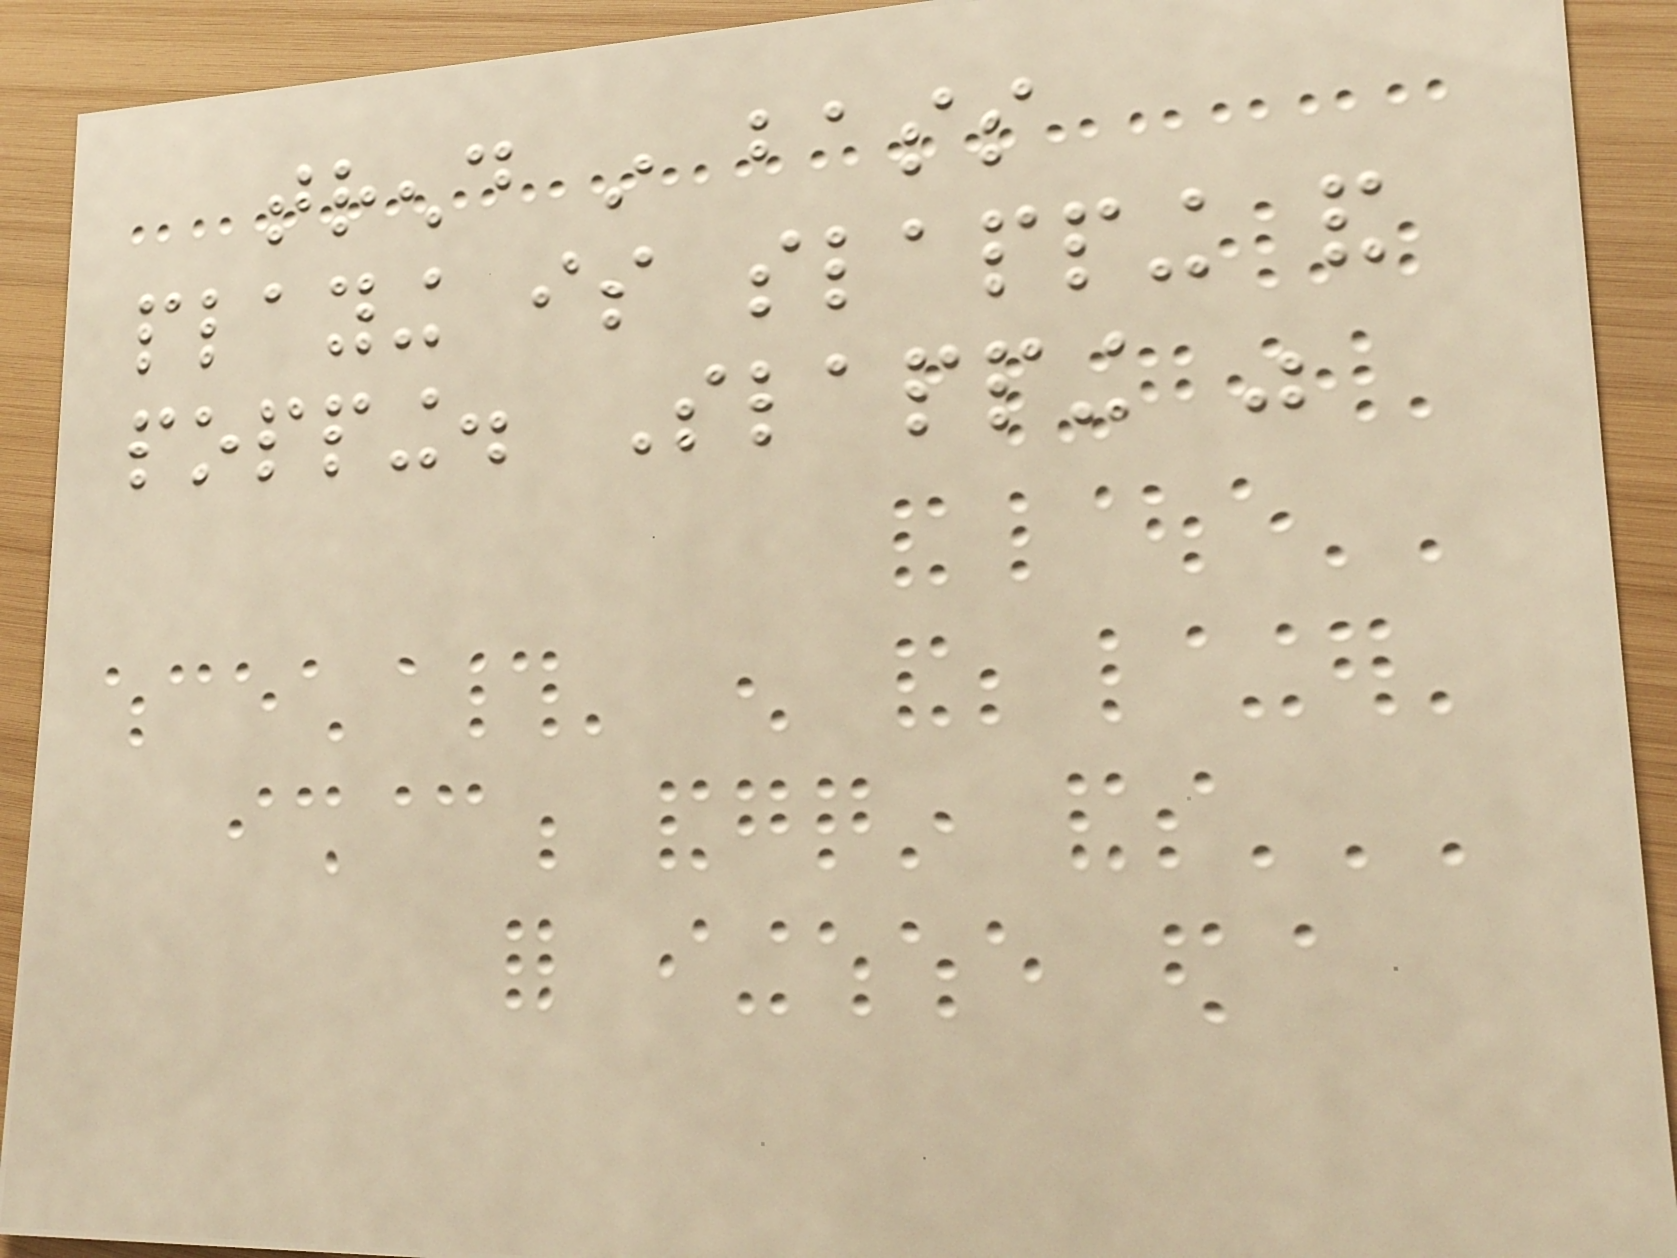trend in bass
playing is slapping and
popping. Slapping was
